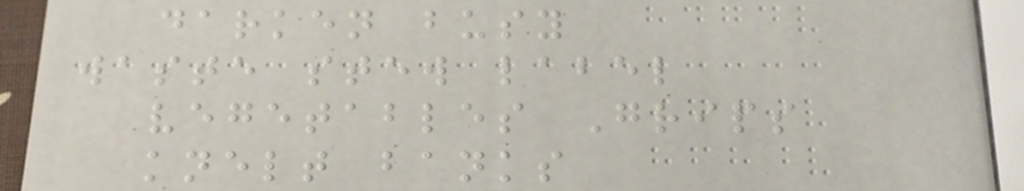darken busy
waste stew label
vegetables Grips
knelt banks
